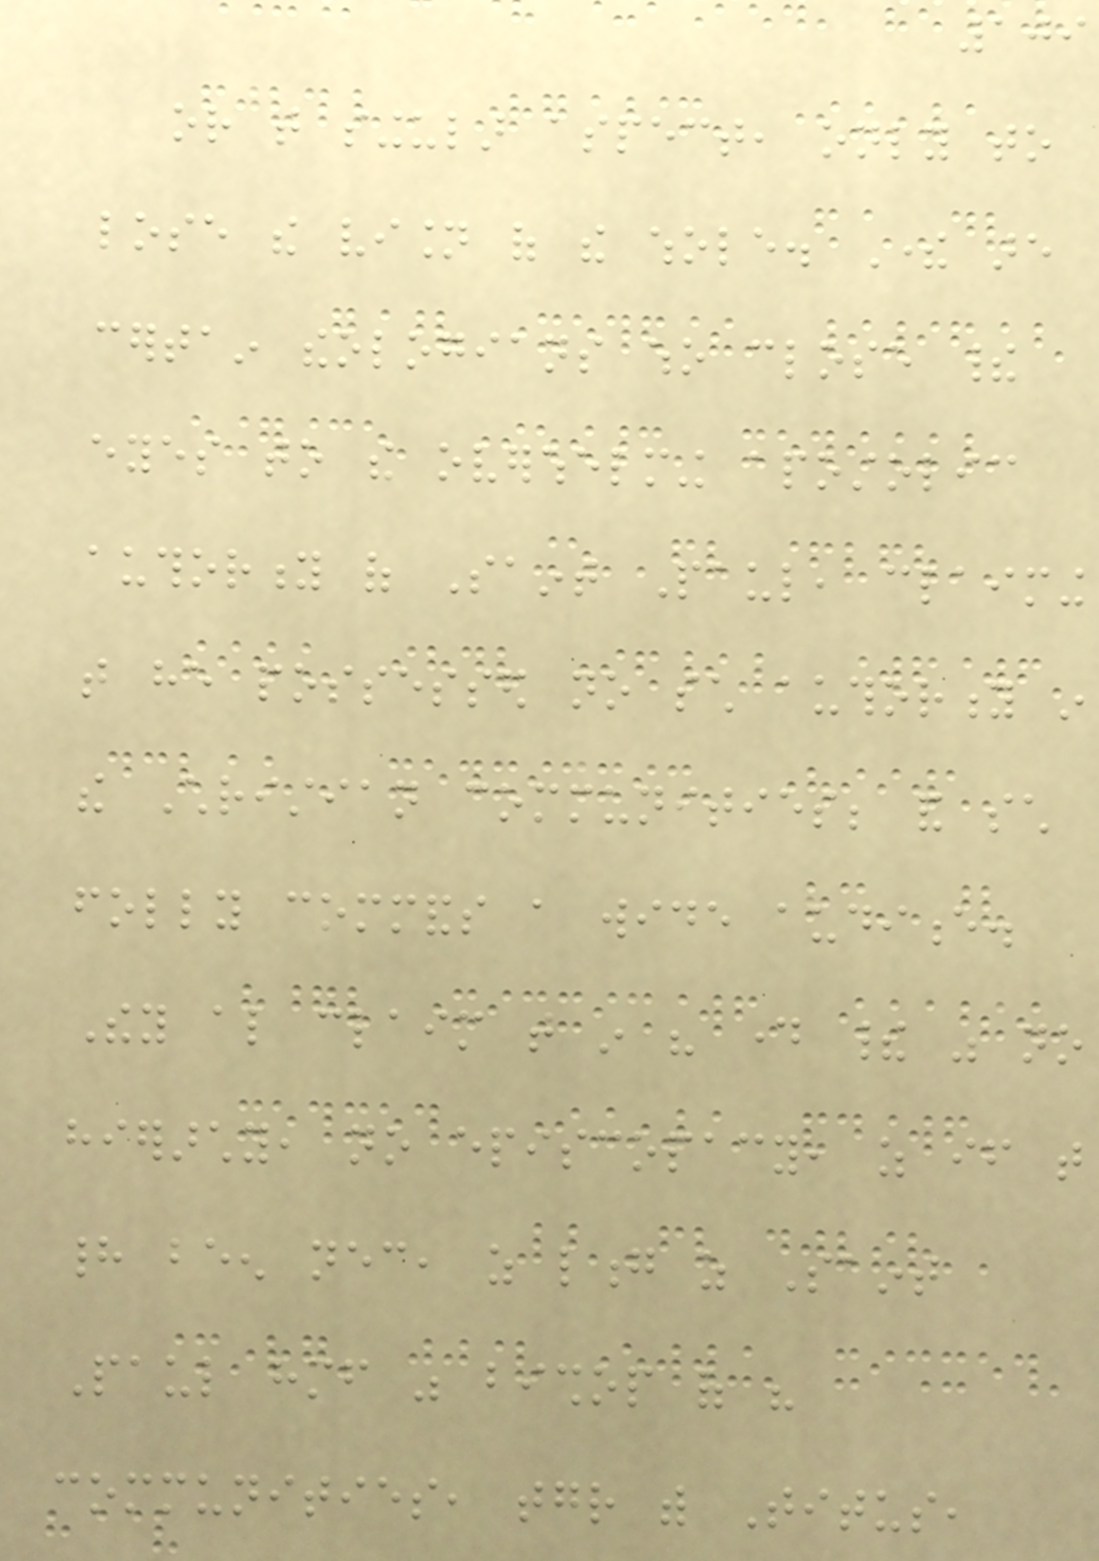109
or that singular aspect, only to
lose the vision of the whole. There are
certain theologians who close their
eyes to the overwhelming apostolic
authority of Saint Paul, claiming
that he possessed no such authority in
the Christian communities; and such
folly commands a wide audience.
They also claim that in his day their was no
hierarchy, no episcopacy, as if that
had been necessary, as long as Saint
Paul himself was bishop of his
communities, together with Titus,
